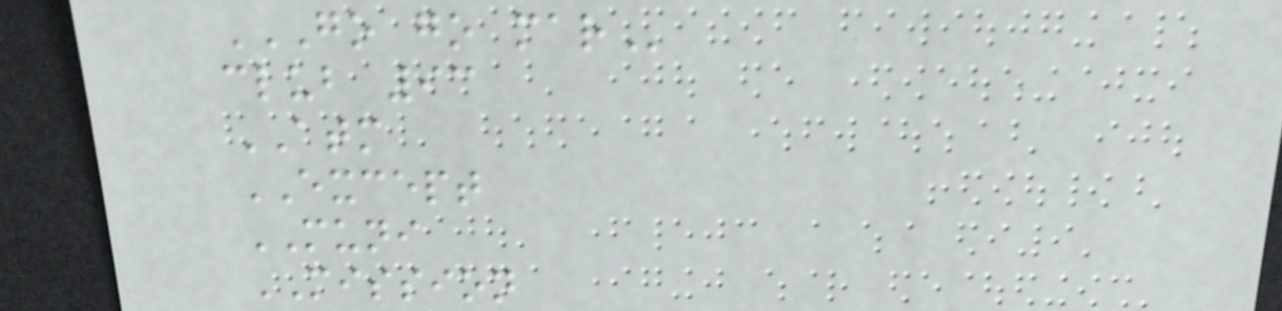GO GO MAR
club 93
ATM
EXCEPT
MUNI
MISSION
